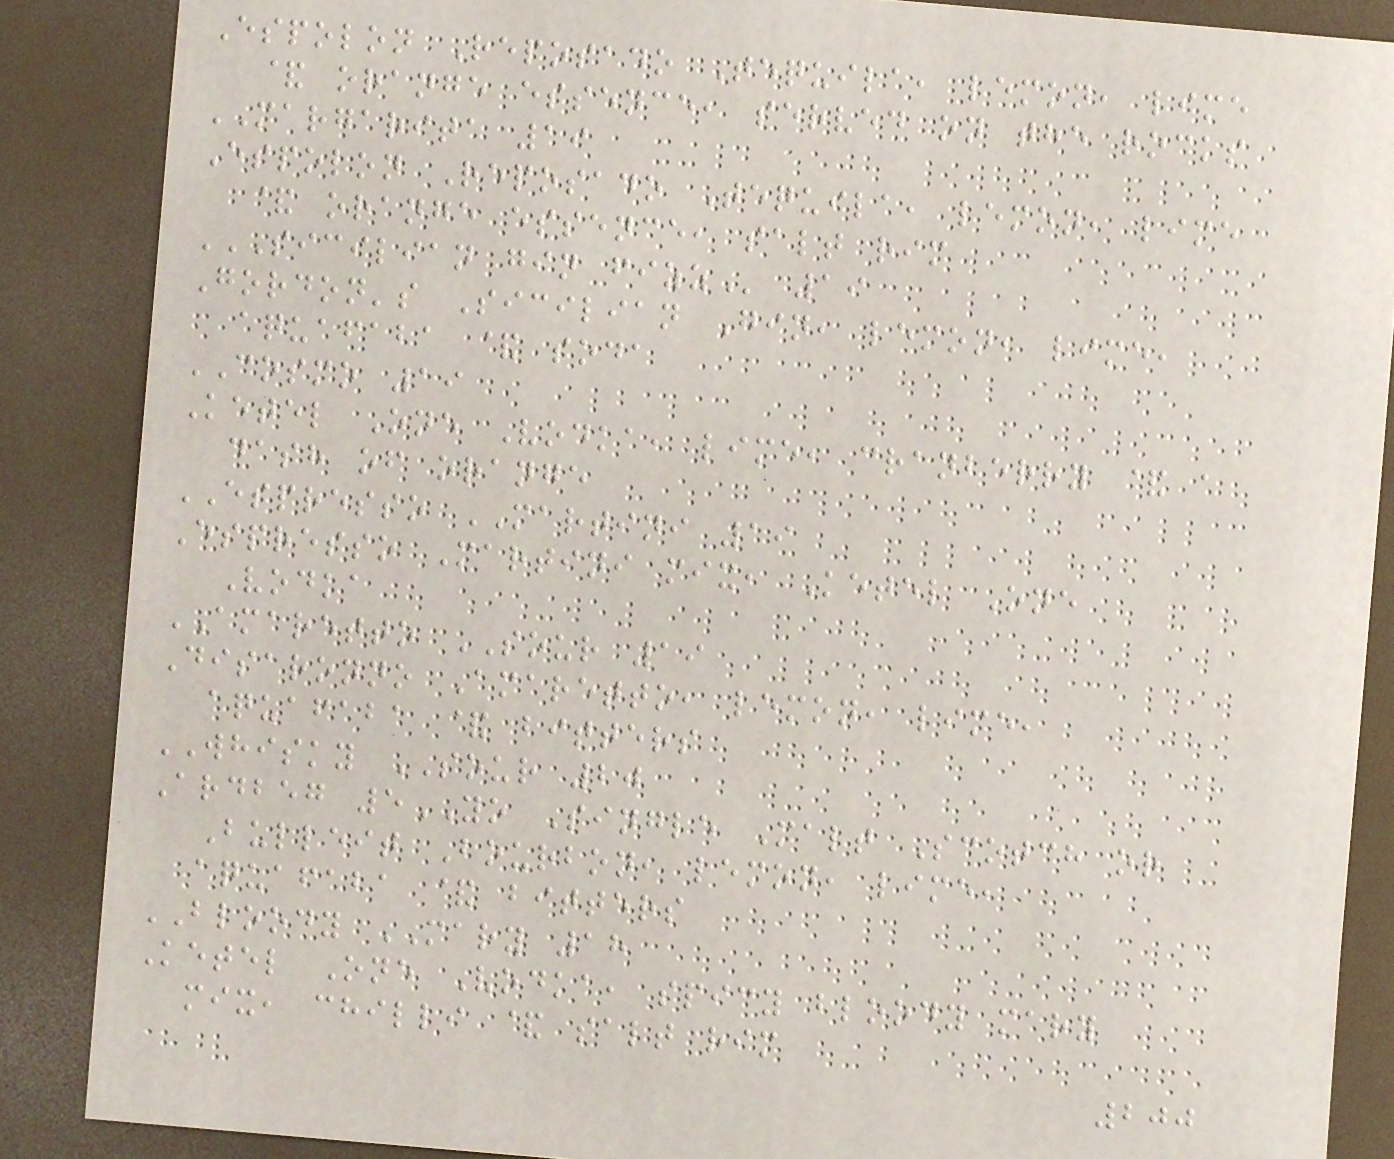Espolon Reposado Tequila, lemon, lime
& orange essence, served on the rocks
MARGARITA 19
Espolon Reposado Tequila, lemon, lime
& orange essence, salt rim
SICILIAN GIN FIZZ 19
Gordon's Sicilian Gin, lemon, lime,
aquafaba & soda
COSMO 19
Ketel One Vodka, lime, cranberry & a
dash of orange
ESPRESSO MARTINI 19
Espresso Martini mix, Ketel One
Vodka
AMARETTO SOUR 19
Disaronno Amaretto, lemon, lime,
aquafaba & bitters
WHISKY SOUR 20
Ardbeg 5YO Single Malt Scotch or
Bulleit Bourbon, lemon, lime,
aquafaba & bitters
BLOODY MARY 18
Ketel One Vodka, spicy bloody mary
mix, chilli & salt rim
200
